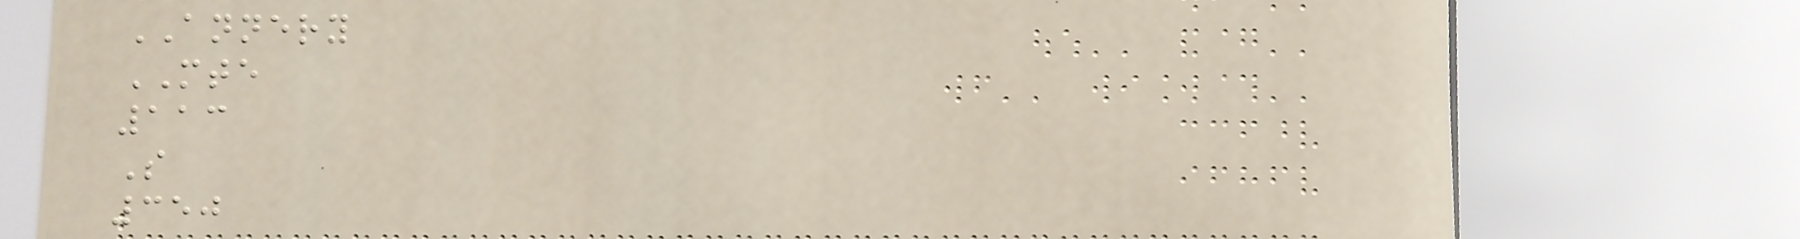ANNERY
MTE
113
S
350
